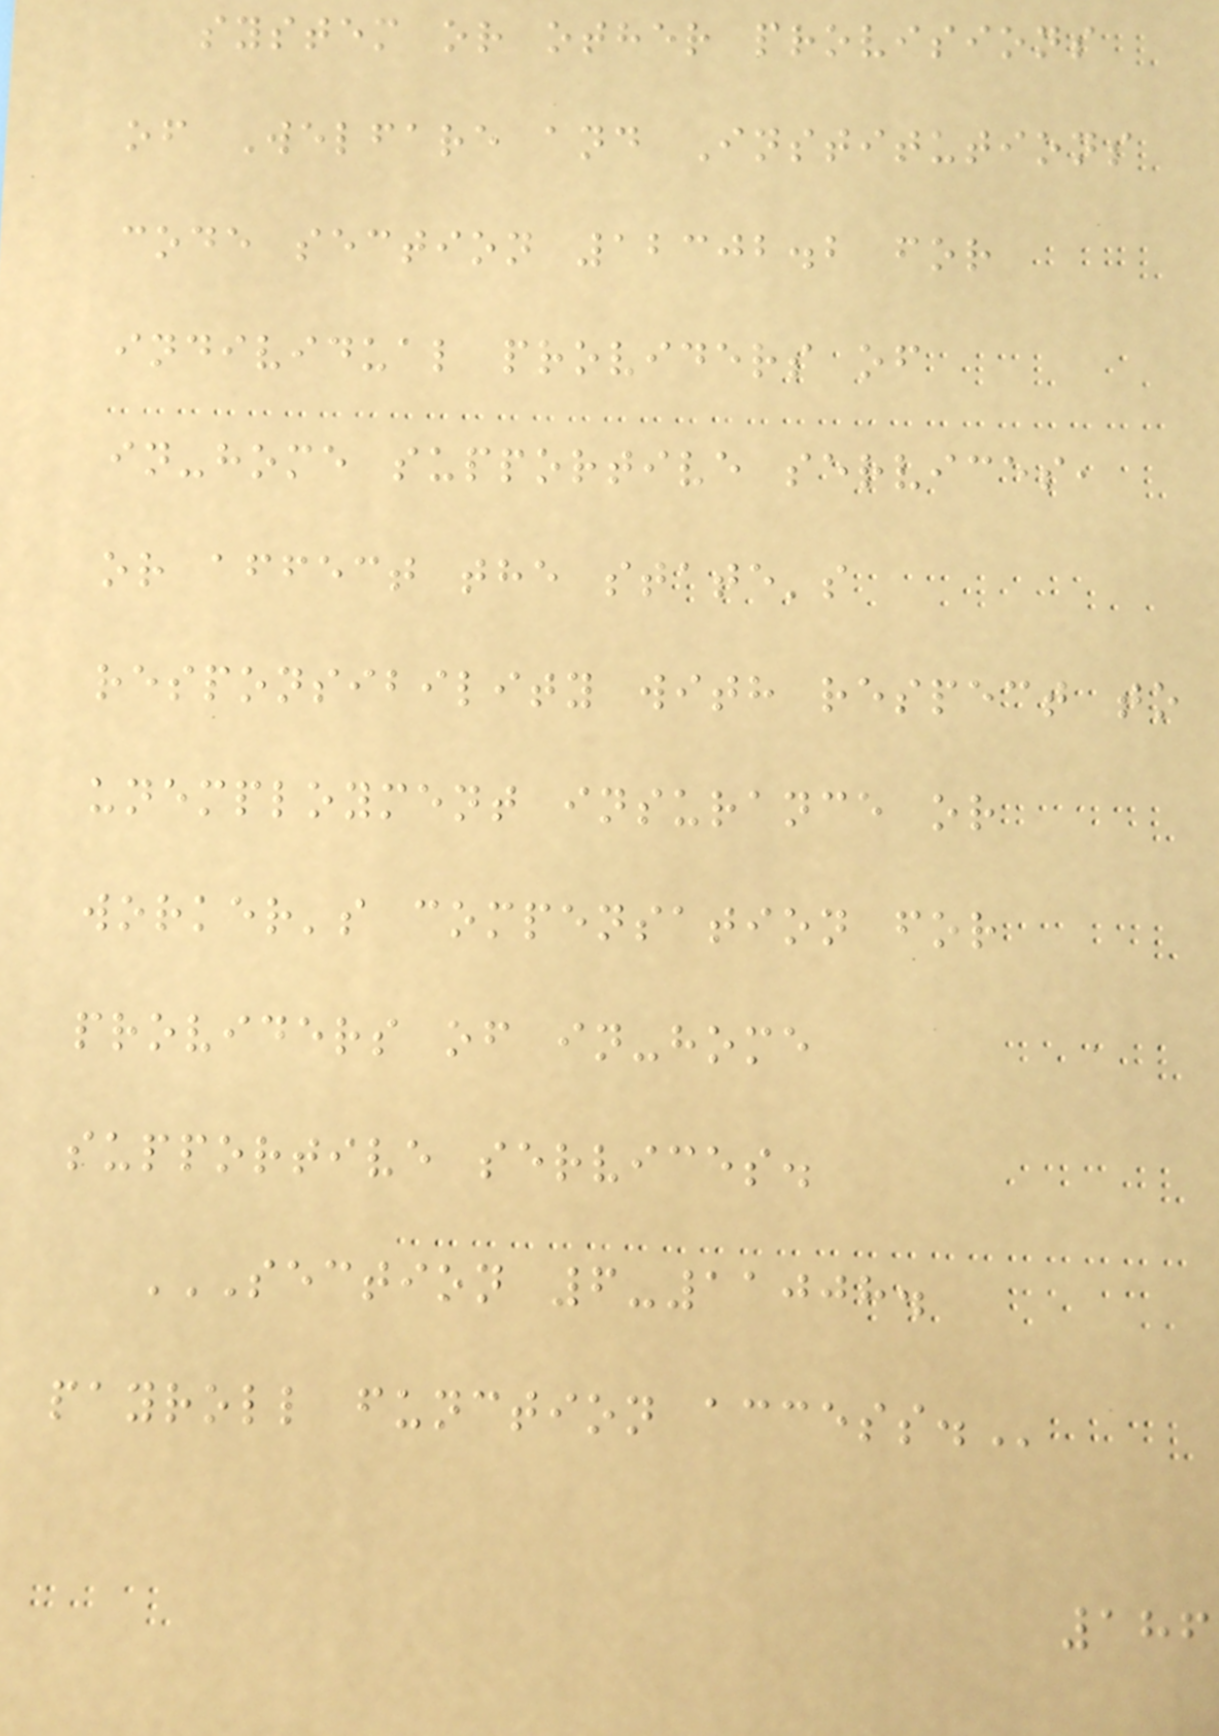system or other provisions
of Welfare and Institutions
code section 12302.2 for
individual providers of
in-home supportive services,
or affect the state's
responsibility with respect to
unemployment insurance or
worker's compensation for
providers of in-home
supportive services.
SECTION 6-11008.
PAYROLL FUNCTION ACCESS.
186
